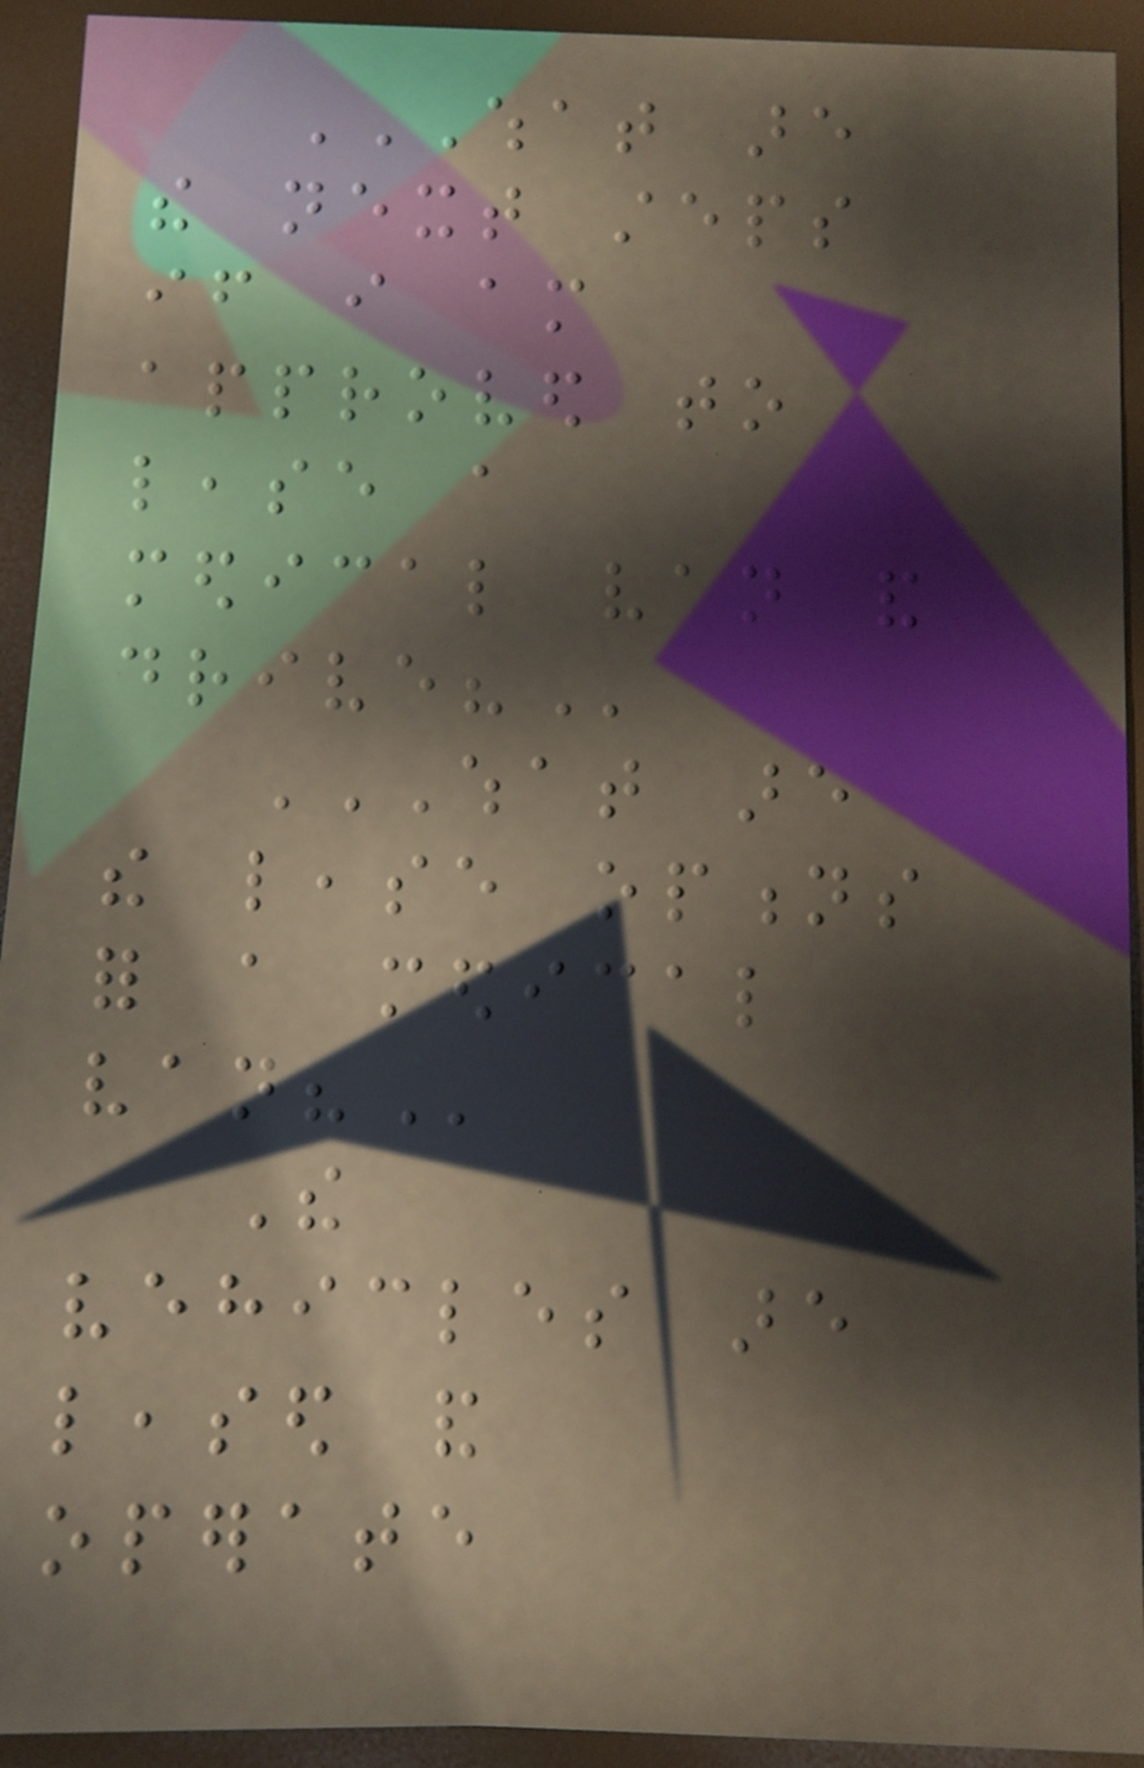WHAT ARE
THE NEXT STEPS
IF I AM
APPROVED TO
LEASE A
MEDICAL VAN AND
DRIVE?
WHAT ARE
THE LEASE OPTIONS
FOR A MEDICAL
VAN?
The
vehicles are
leased and
operate
